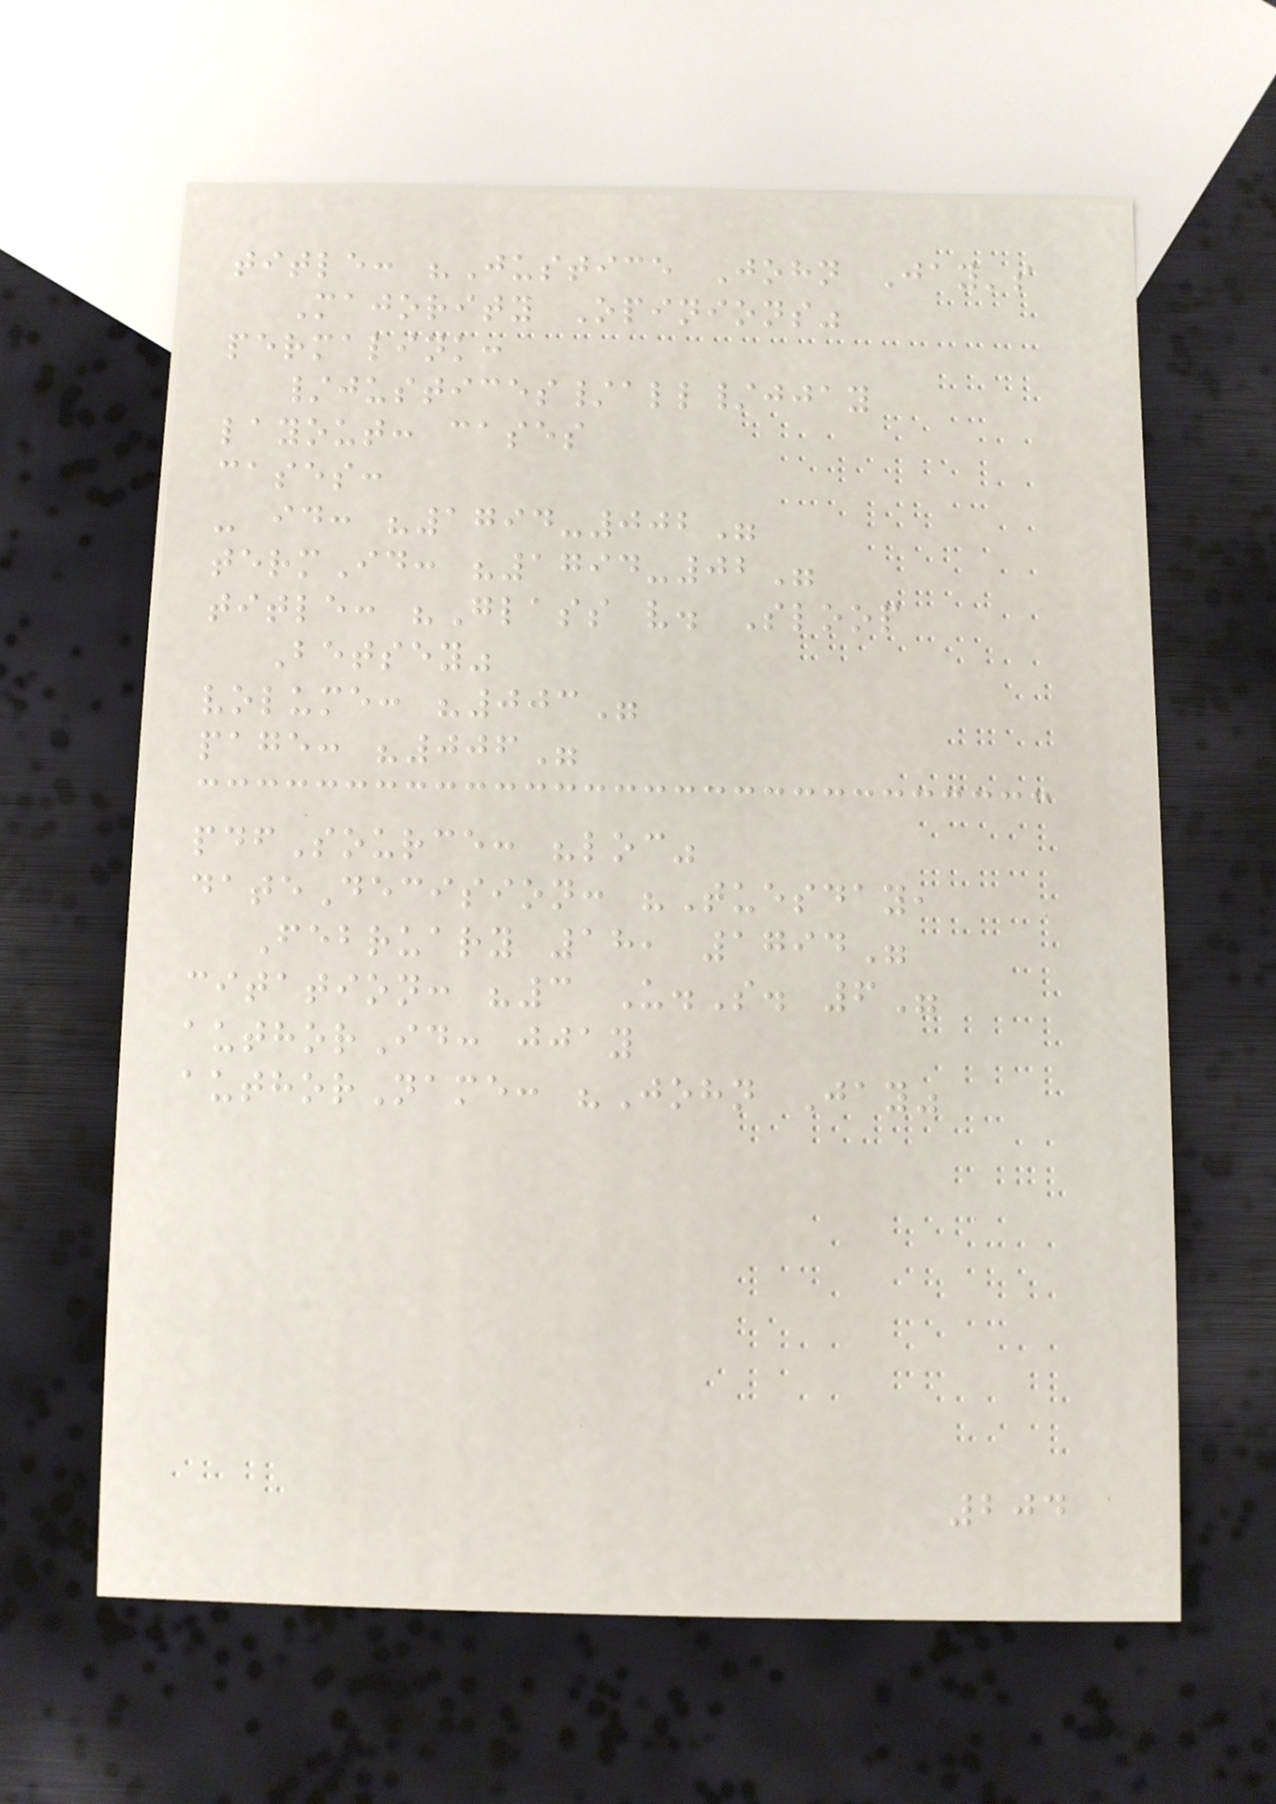title: "Justice John Jay's
Majority Opinions"
permalink:
/justices/all/jjay
layout: cases
cases:
- id: "1794-002"
termId: "1794-02"
title: "Glass v. Sloop
Betsey"
volume: "003"
page: "006"
pdfSource: "loc"
dateDecision: "Tuesday,
February 18, 1794"
citation: "3 U.S. 6"
authorId: jjay
authorName: "John Jay"
204
